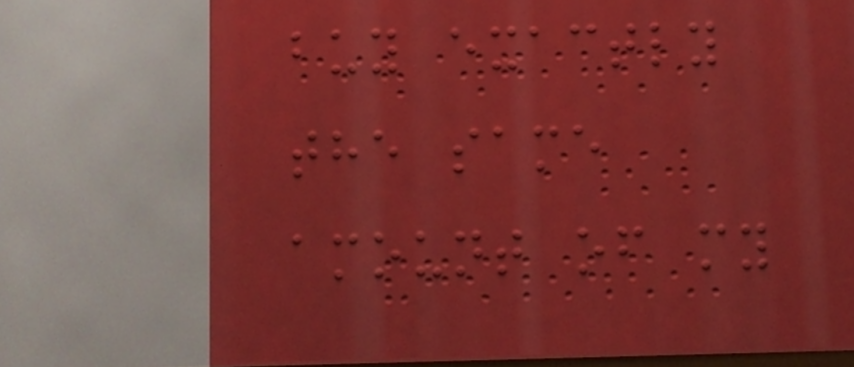buy exactly
the same
amount of my
